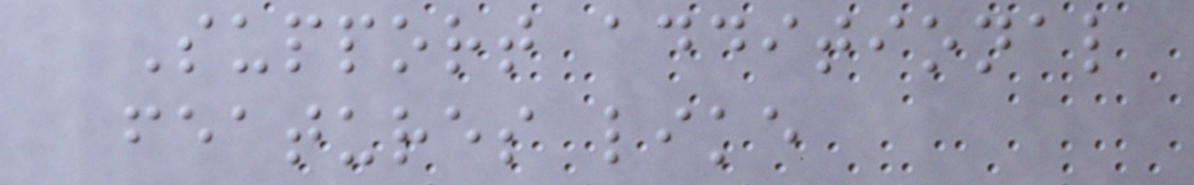Support additional
features like
